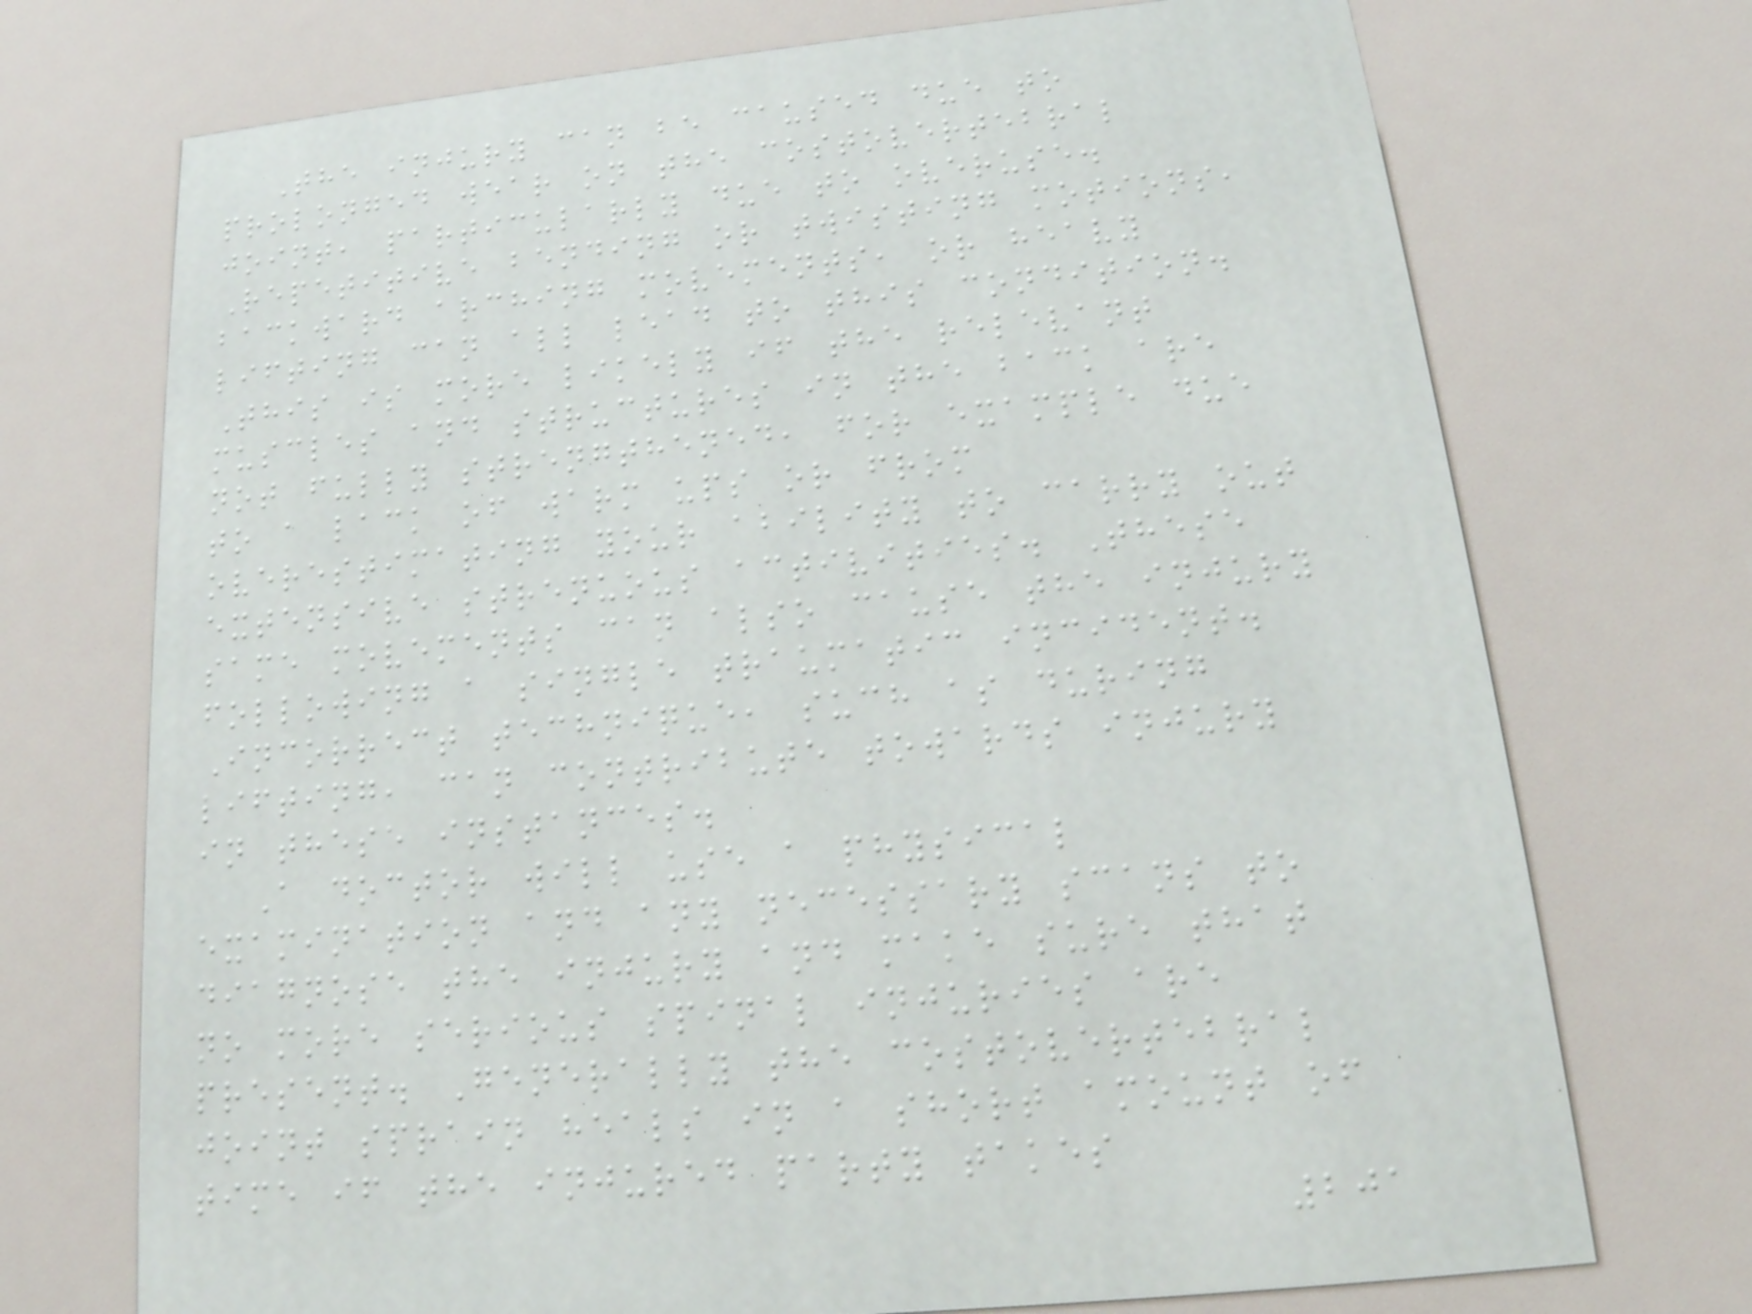The injury can be caused due to
prolonged wear on the costovertebral
joint, particularly due to overuse.
Repetitive bending or twisting motions,
backward arching movements, or heavy
lifting can all lead to this condition.
This is more likely if the relevant
muscles and structures in the back are
not fully strengthened, for example due
to a lack of warm ups or from
overestimating your ability to carry out
extensive strenuous activities. These
same movements can also cause the injury
following a single traumatic incident.
Incorrect technique, such as during
lifting, can contribute towards injury
in these instances.
A doctor will use a physical
examination and any necessary scans to
diagnose the injury and make sure that
no more serious spinal injuries are
present. Generally the costovertebral
joint sprain heals in a short amount of
time if the injured party takes
201
